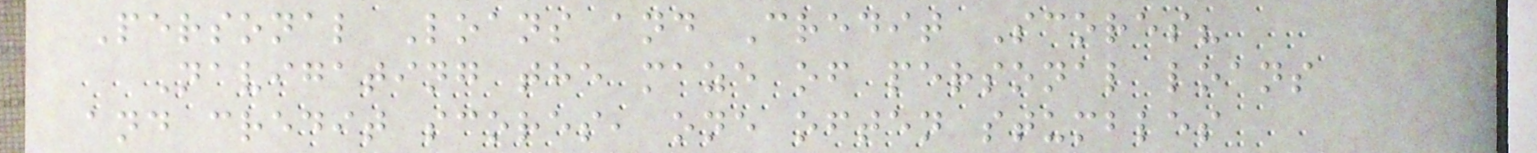Personal Loans and Credit Scores?
Navigating the maze of personal loans
and credit scores, one often stumbles
